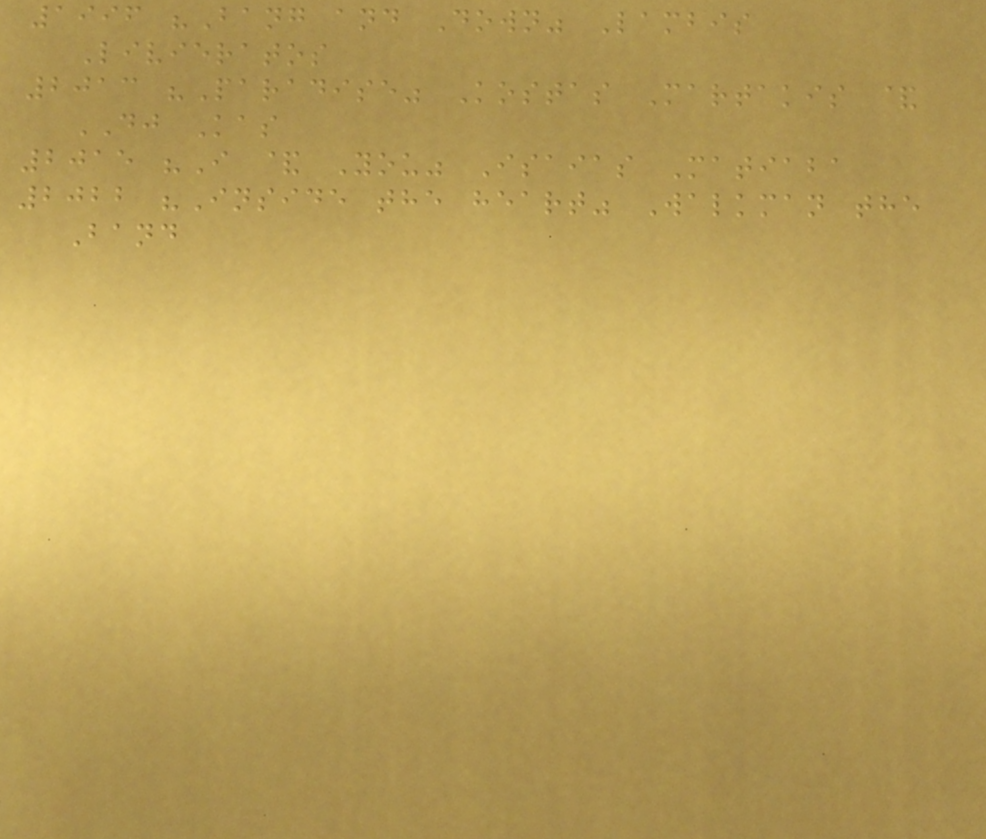1996 "Bang and Down" Lambis
Livieratos
2013 "Paradise" Kostas Martakis &
DJ Kas
2015 "I & You" Isaias Matiaba
2022 "Inside the heart" Walkman the
Band
